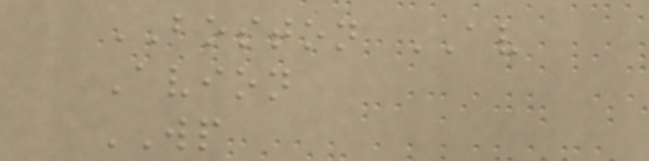BOSTON AV
Avion
WP
